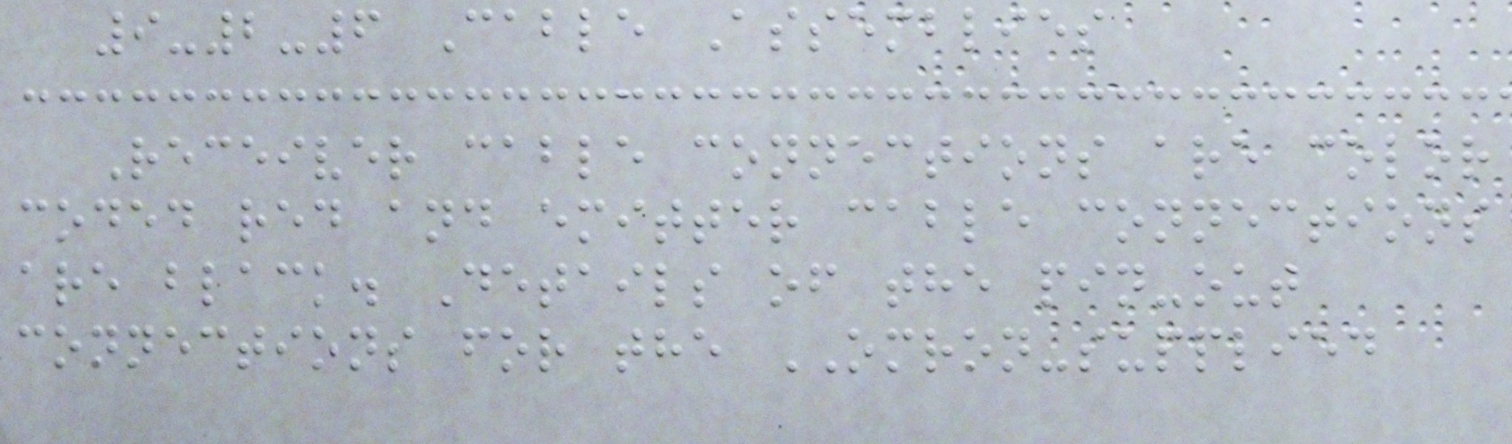9-2-6 Cable Assemblies
Receiver cable connections are color
coded red and emitter cable connections
are black. Details of the pin-out
connections for the OMRON-supplied
